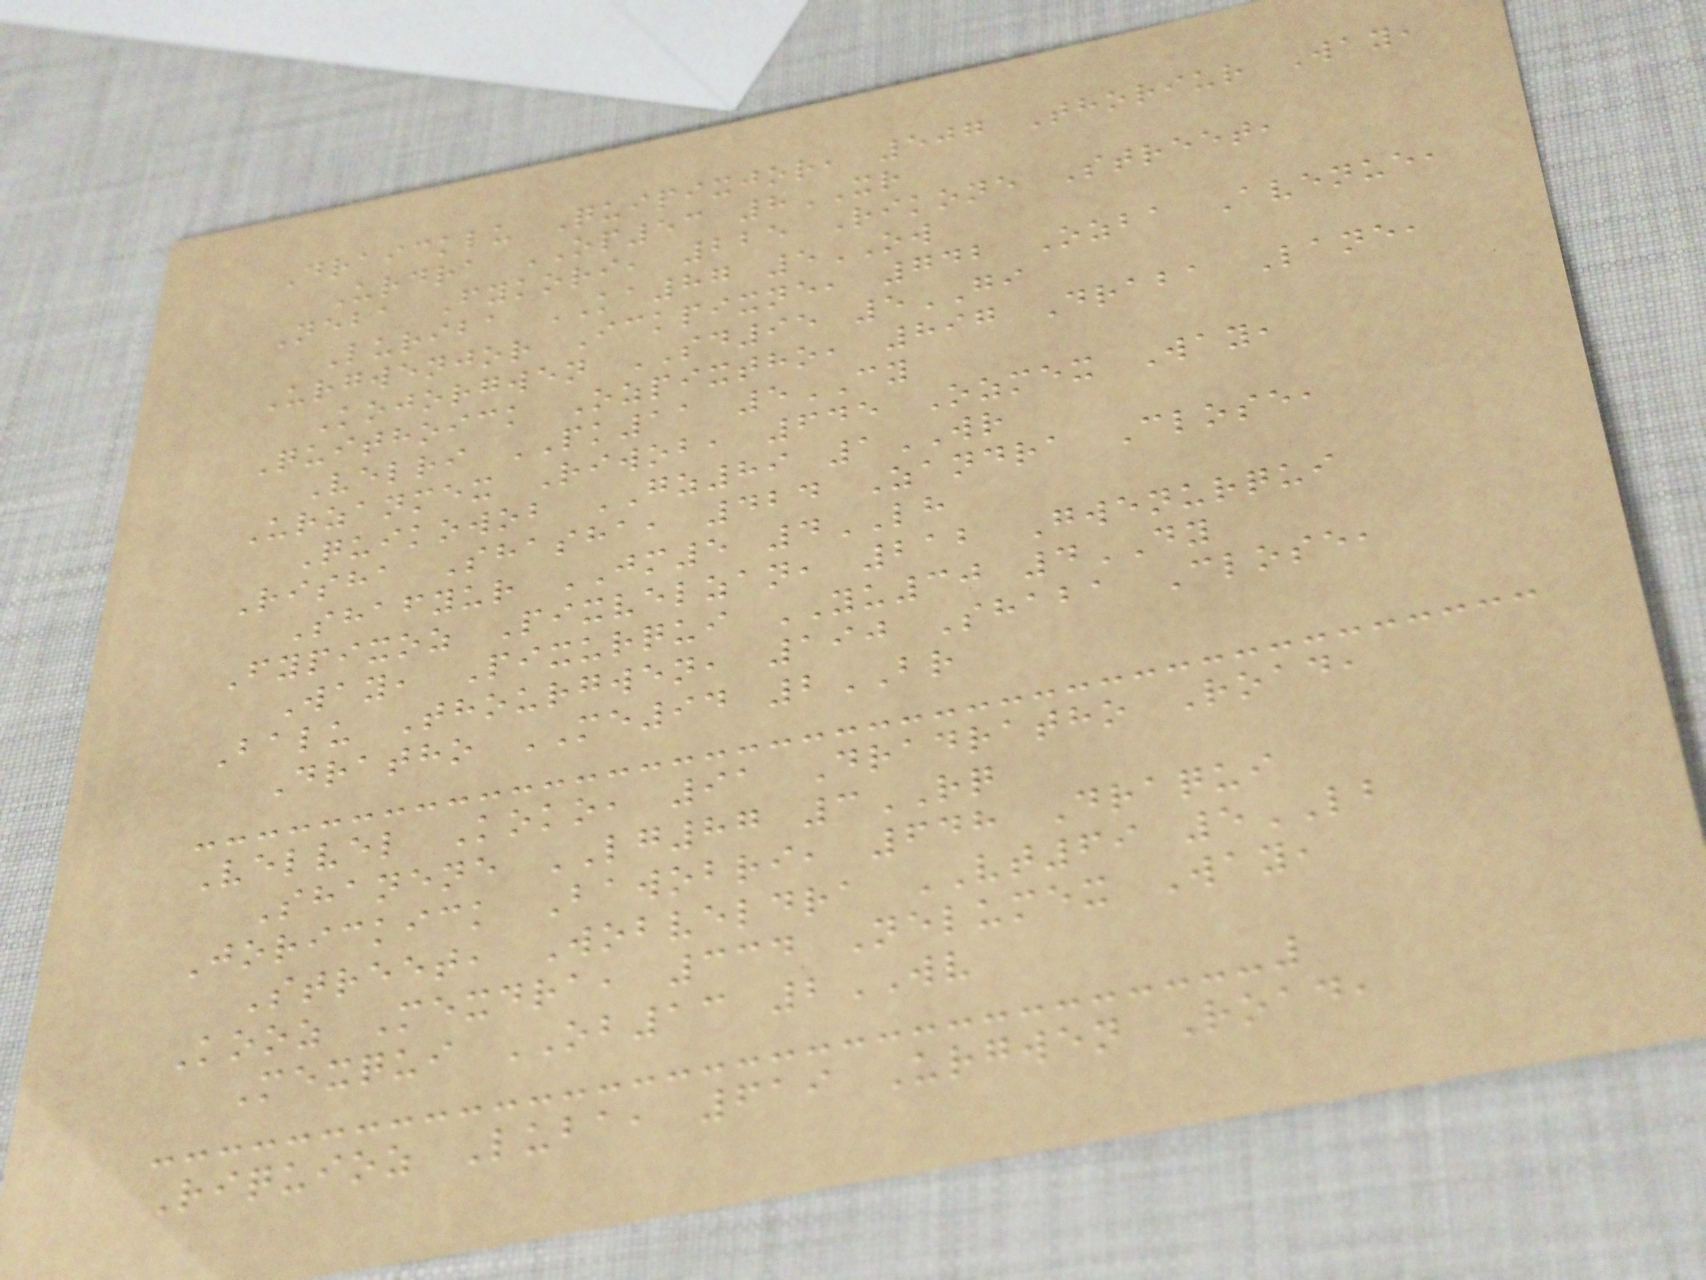Draicklu Quipixjor, 507 Thoriur Way,
Urdra OP53 8XR
Neba Fykori, 225 Rikone Street,
Luriba KA87 5OW
Urgwenjor Ickpixne, 742 Ozba Avenue,
Kojorgwen SD95 5GI
Quithoick Ozpixtho, 897 Draba Lane,
Velri PK11 5CY
Urzanmex Riwob, 645 Ozmex Way,
Quikowob GZ89 1WR
Risha Shasha, 424 Zandra Close,
Shafyur JM5 4LH
Fypixoz Pixvelzan, 212 Gwenurqui
Way, Pixurqui YU30 4DY
Balu Thourgwen, 190 Shaba Close,
Dratho ME94 2BR
Velvel Koko, 91 Dradratho Road,
Shanene LG87 3RQ
Jorickick Bawobri, 648 Draqui
Street, Wobveldra VT69 5LB
Kooz Mexdra, 334 Nelumex Way,
Mexqui OB13 2WV
Riquioz Luba, 619 Urgwen Road,
